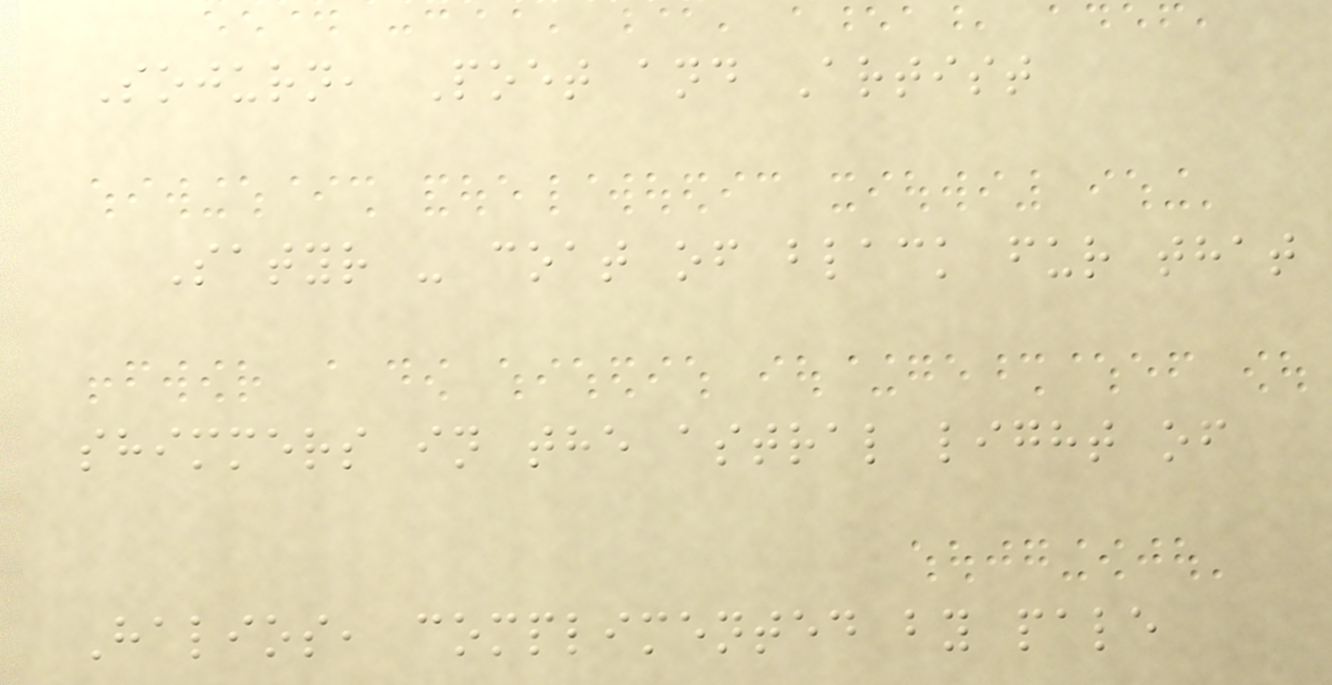Sojurn, Poet and Artist
Satyr - coat of black fur that
shimmers in the astral light of
Halios, complimented by pale
